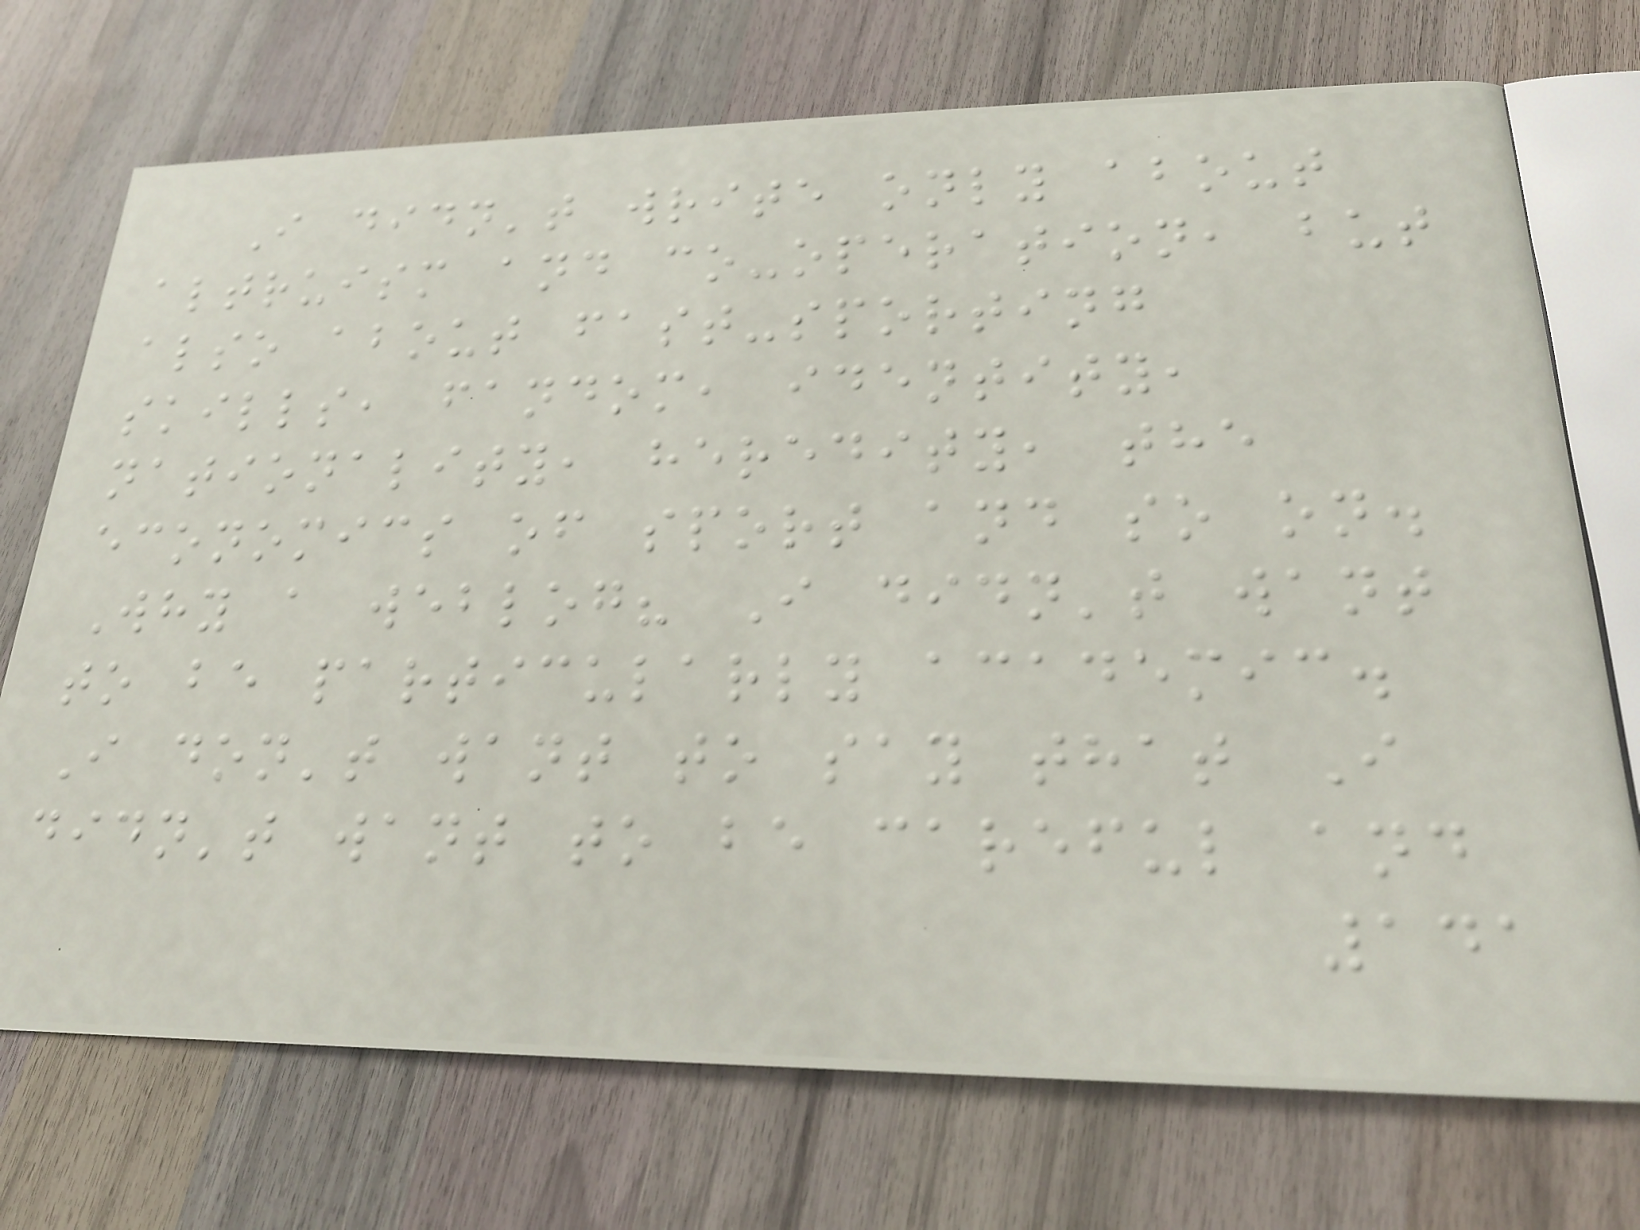I didn't write only about
altruism and co-operation, but
also about fast-sporting
skills, fandom, identity,
nationality, heredity, the
economics of sport and so on.
Why a weblog? I didn't want
to be particularly academic.
I don't want to say that I
didn't want to be careful and
141
